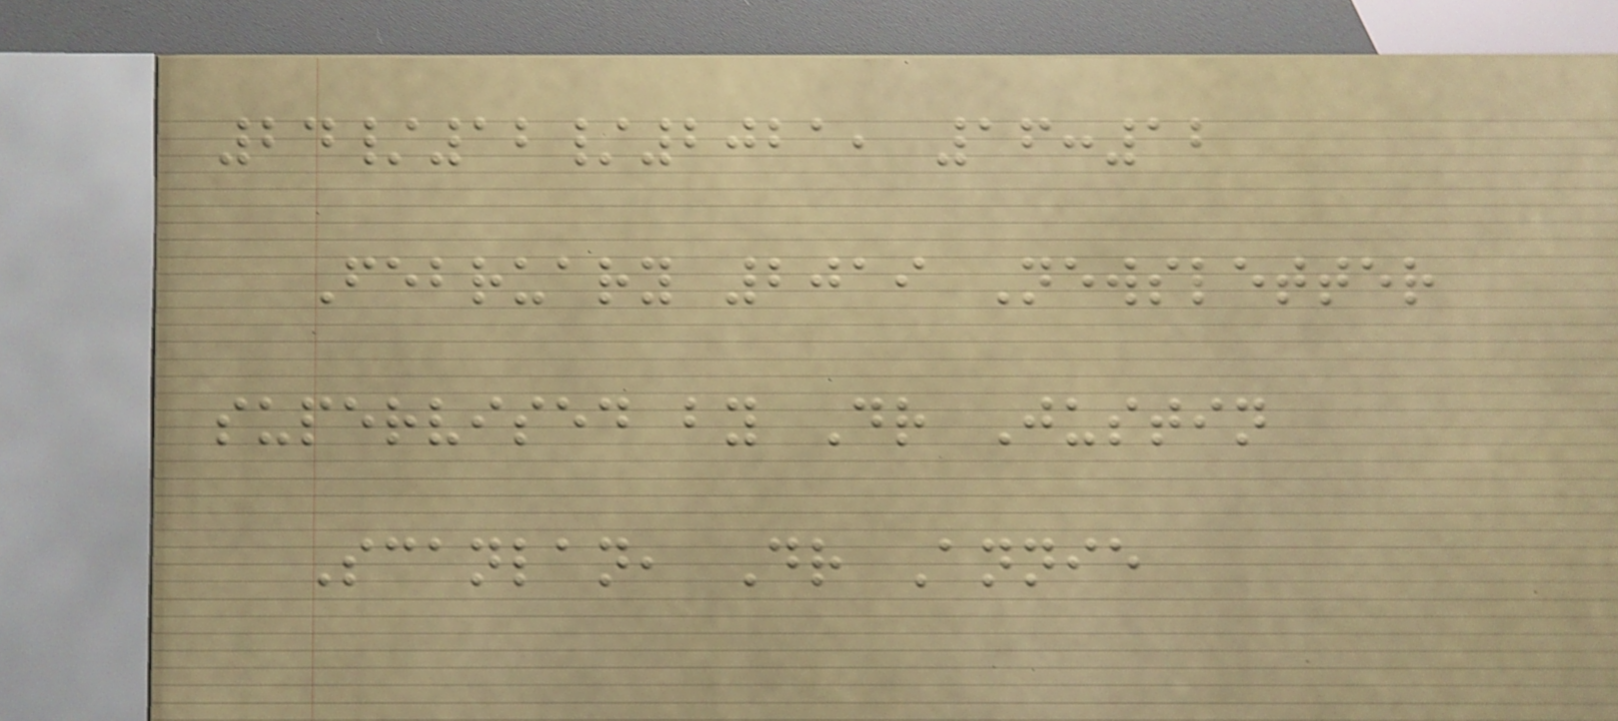24/12/2021, 16:12
February 2019 Newsletter
supervised by Dr Justin
Scanlan, Dr Annie
